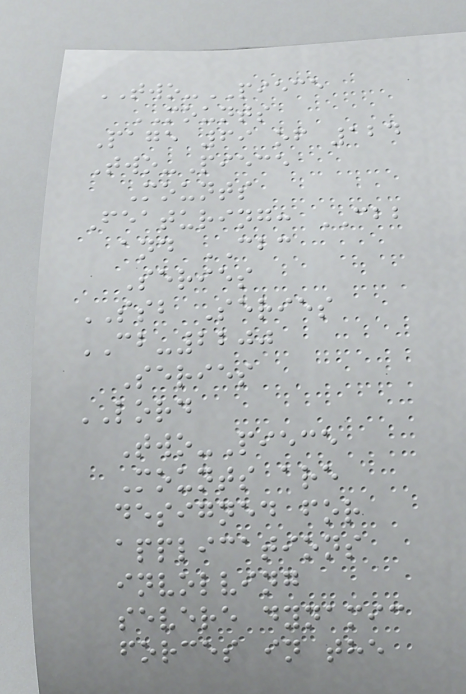TWO-PIECE
MOUNTS
Page 69 of 124
Two-Piece
Mounts
Featuring: CBB
and CBC
Series
SSB Series
CB-2200
Series
LORD
Two-Piece
Mounts are
designed for
applications
involving
severe dynamic
forces in the
